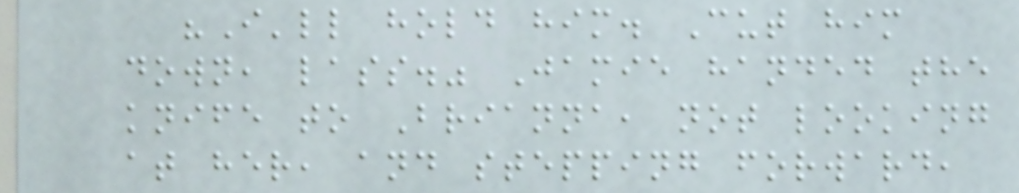"I'll hold him. Cut him
down, lass." Jamie handed the
knife to Brianna, not looking
at her, and stepping forward,
